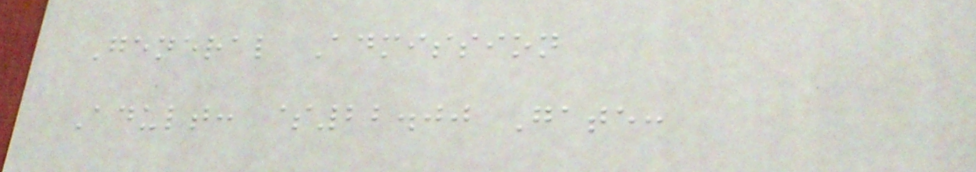General Admission
Adult: $22.00 Gate:
